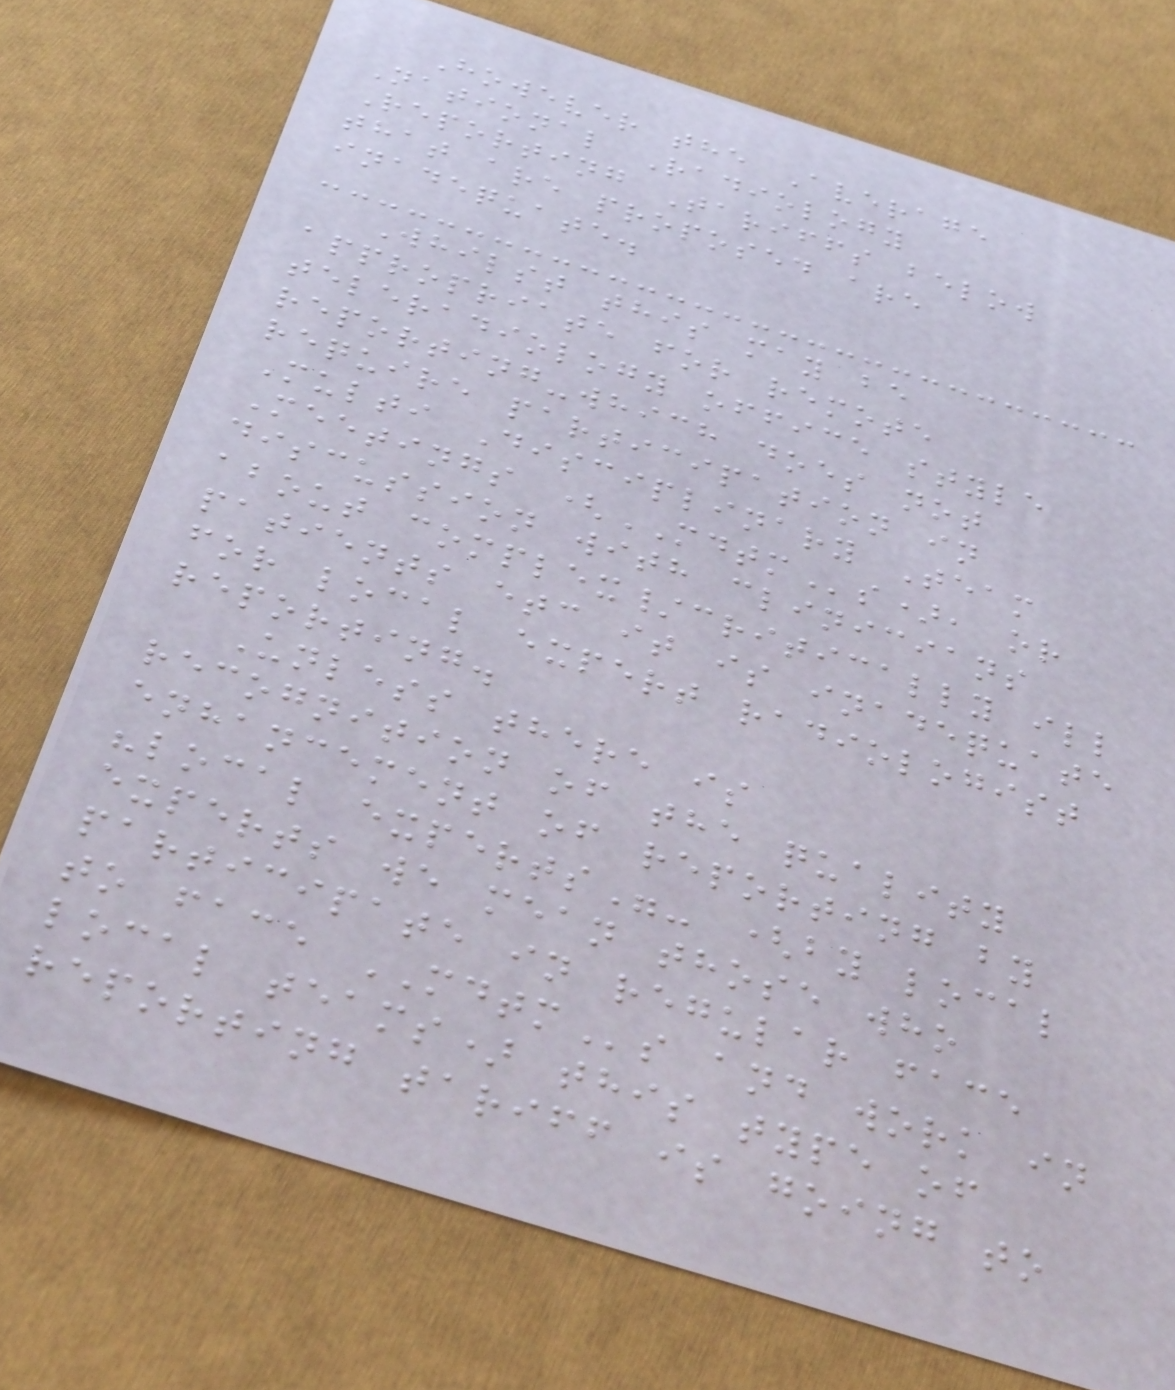However the Average
National Radiology
Reporting Tariffs below
that are proposed are
inadequate.
Whilst this may be
appropriate for remote
teleradiology office style
reporting-which does not
require participation in
Multi Disciplinary Team
Meetings (MDTMs), or
discussion with clinicians
about complex/critically ill
patients etc it is inadequate
for local expert radiologist
reporting.
Unless there is
recognition of the quality
enhancement of reporting by
"local experts"- (by local
experts we mean those who
participate in regular face
to face MDTMs and work in
local teams) this type of
reporting tariff is going to
